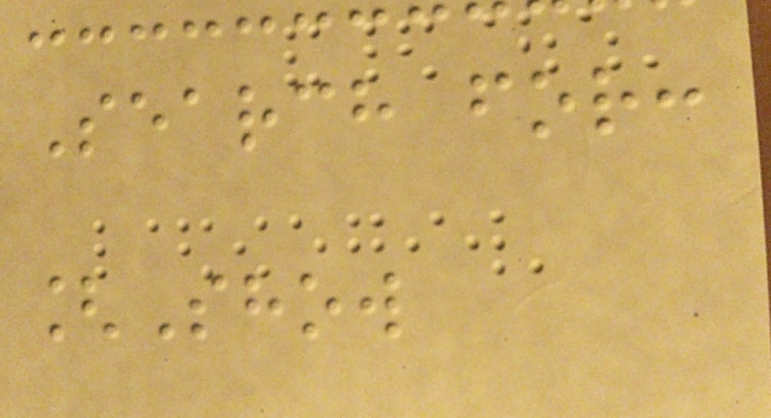Search for:
[Show
